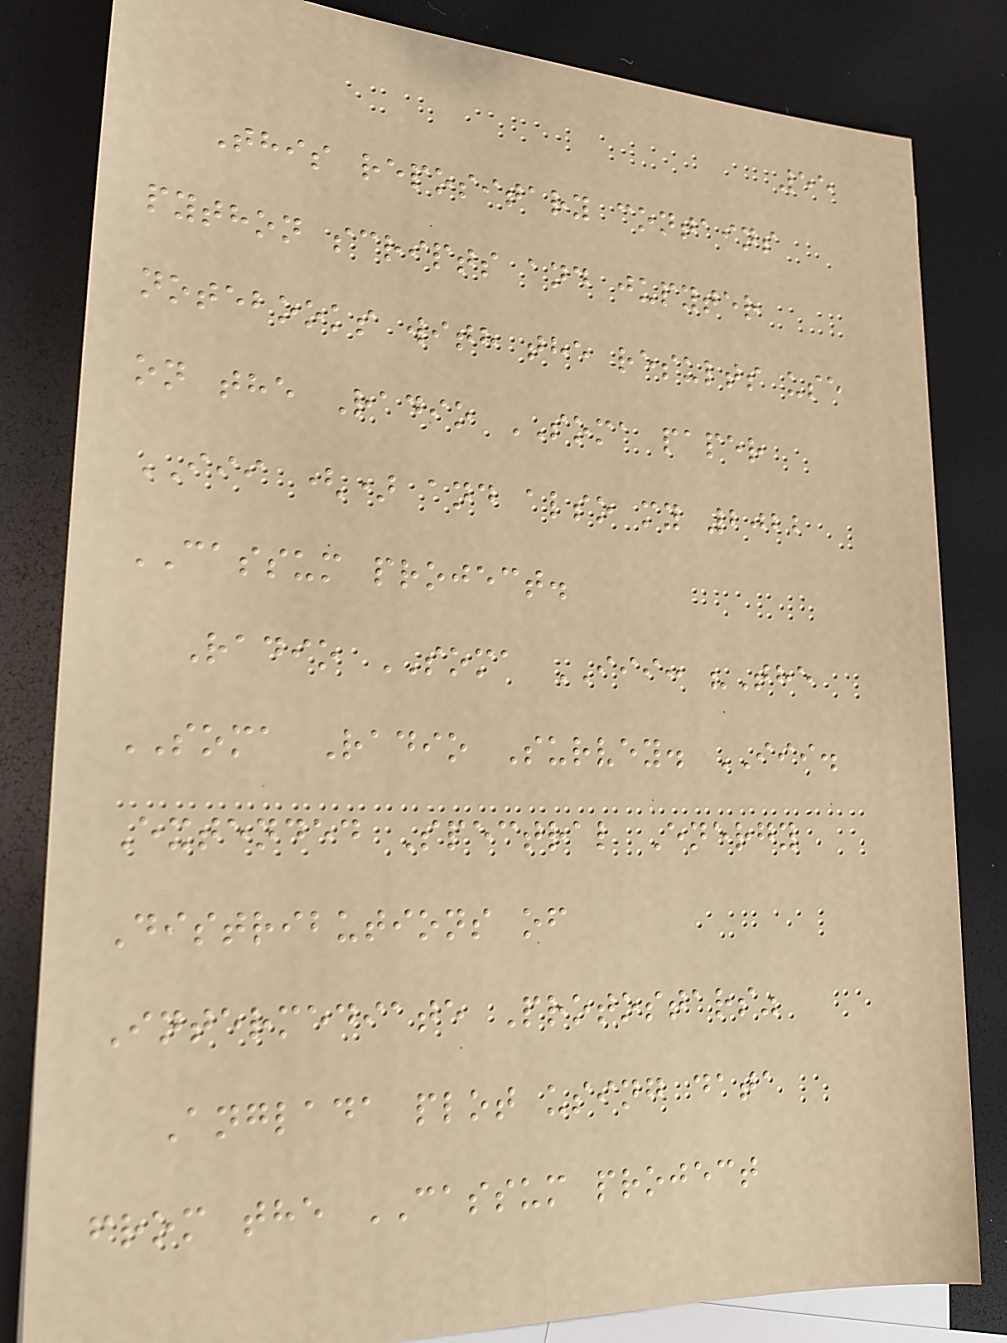55
This repositary contains
python scripts and jupyter
notebooks with the results use
on the Radio SOMA paper
III () and also my 2022
CASSUM project.
Radio SOMA III: "The
SOMA Radio Survey. III.
Extended Spectral Energy
Distributions of
Intermediate Protostars"
Anglada plot using data
from the CASSUM project
